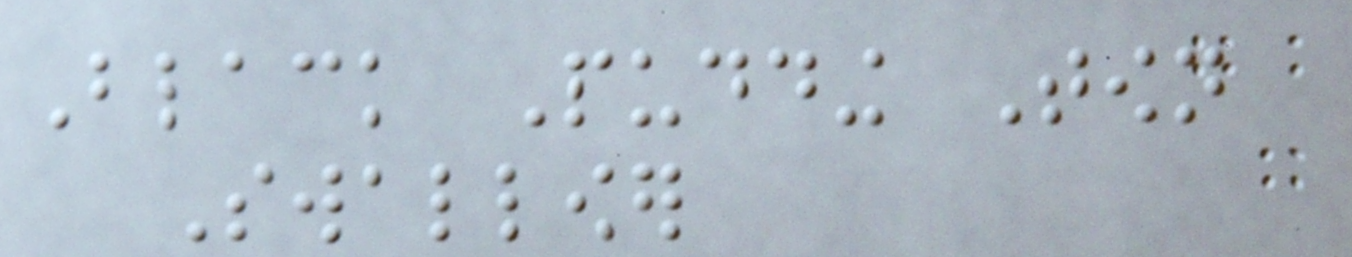Black Pudding Town
Swallower
